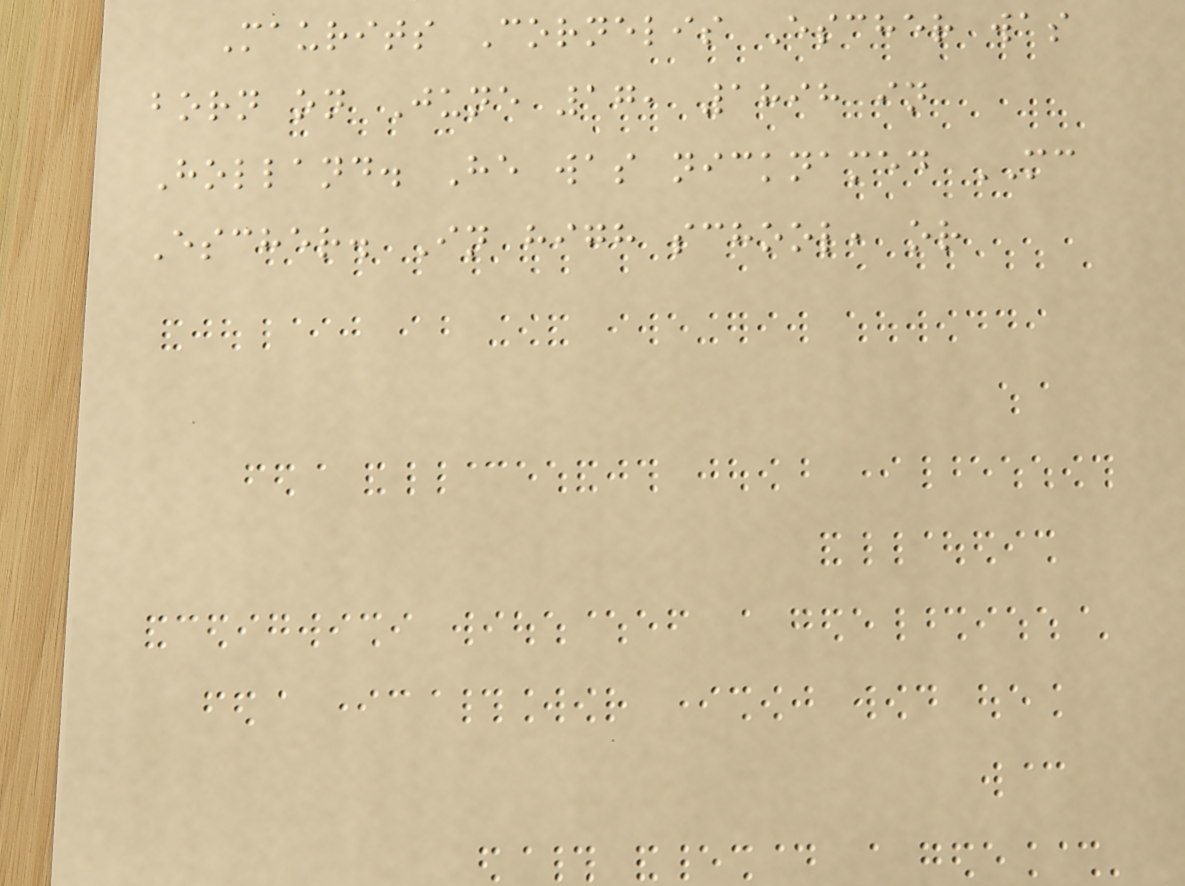Maurits Cornelis Escher was
born on June 17, 1898 in
Holland. He was nicknamed MC
Escher. In high school, or
